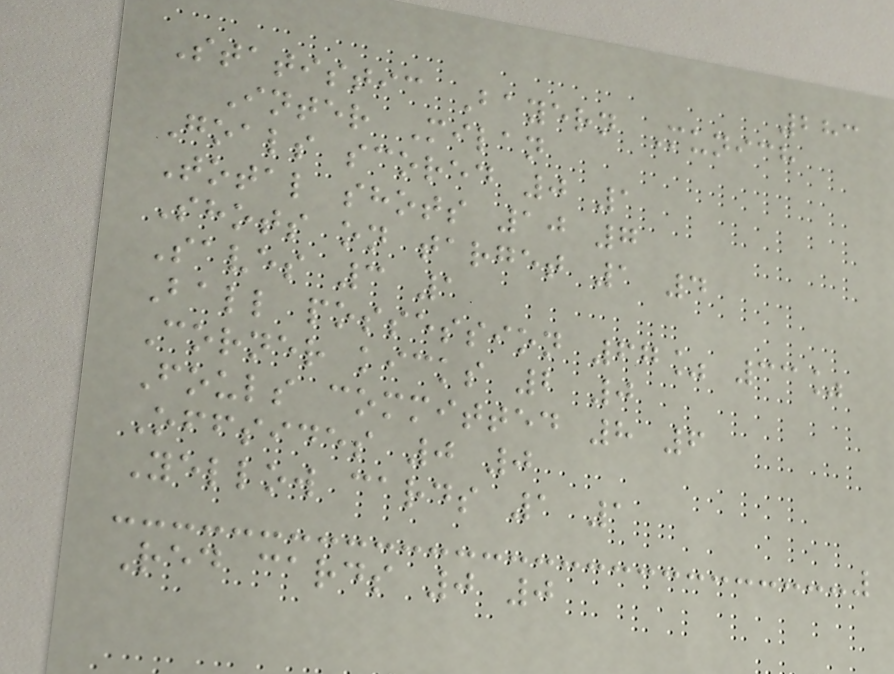283
Statistic Bayern Munich
Inter Milan
Goals scored 0 1
Total shots 10 7
Shots on target 1 4
Saves 3 1
Ball possession 67% 33%
Corner kicks 2 0
Fouls committed 8 6
Offsides 0 0
Yellow cards 1 1
Red cards 0 0
